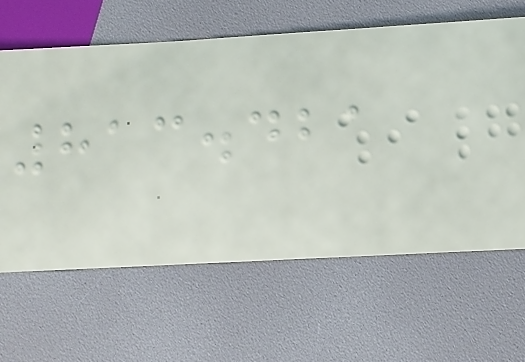813.421
